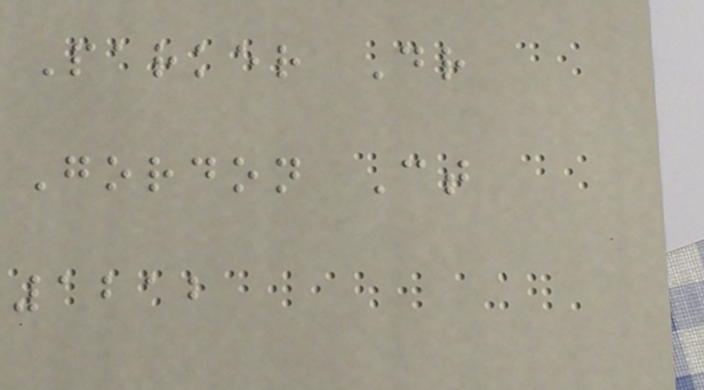Parker Dr
Gordon Ct
1212
